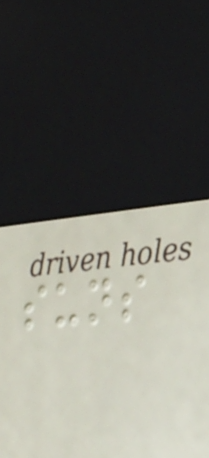suns
